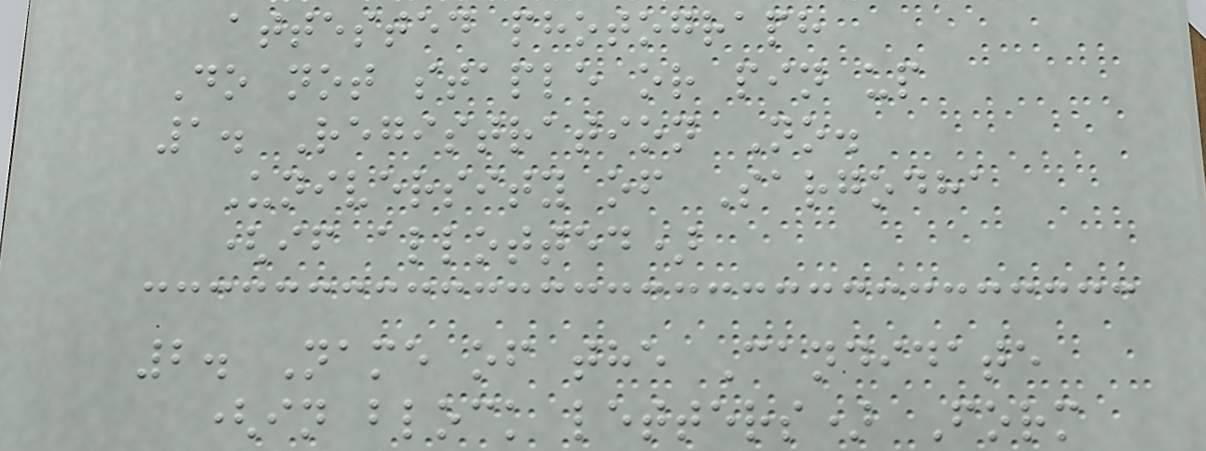attested photograph
Do not staple or pin up
1. Registration No.
University of Sargodha
(if allotted)
2. Name of the Candidate
(in block letters) Form
